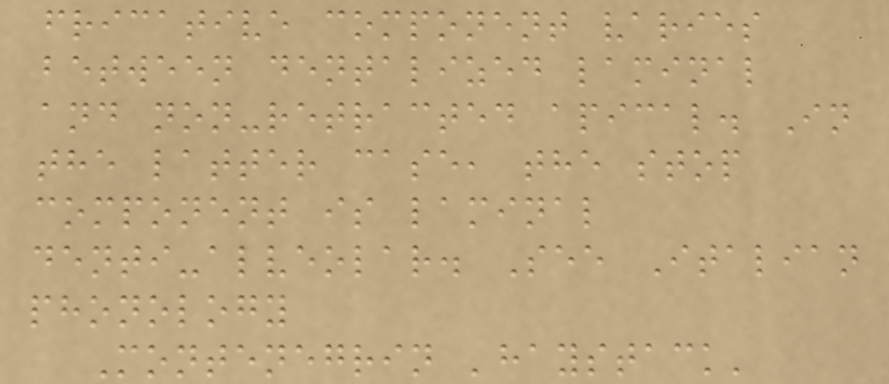fricative component varies
between dentalized laminal
and non-retracted apical. In
the latter case, the stop
component is laminal
denti-alveolar. See Italian
phonology
Montenegrin 'haystack'
